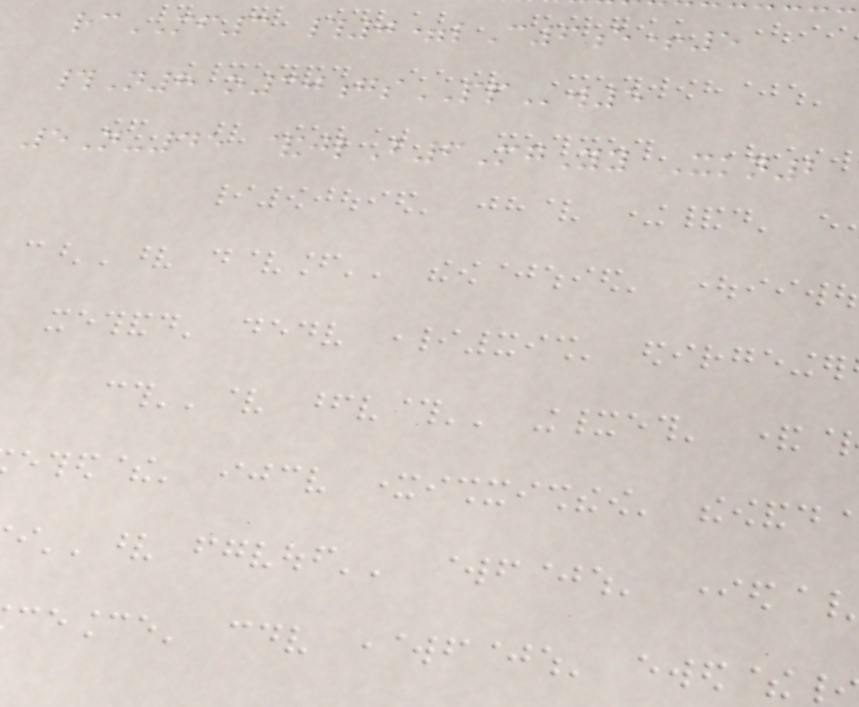rcMF3 #0=lC6e+5
#N8 o30gsPPw5
5N-45 &jlB6MgYy Xkn2
